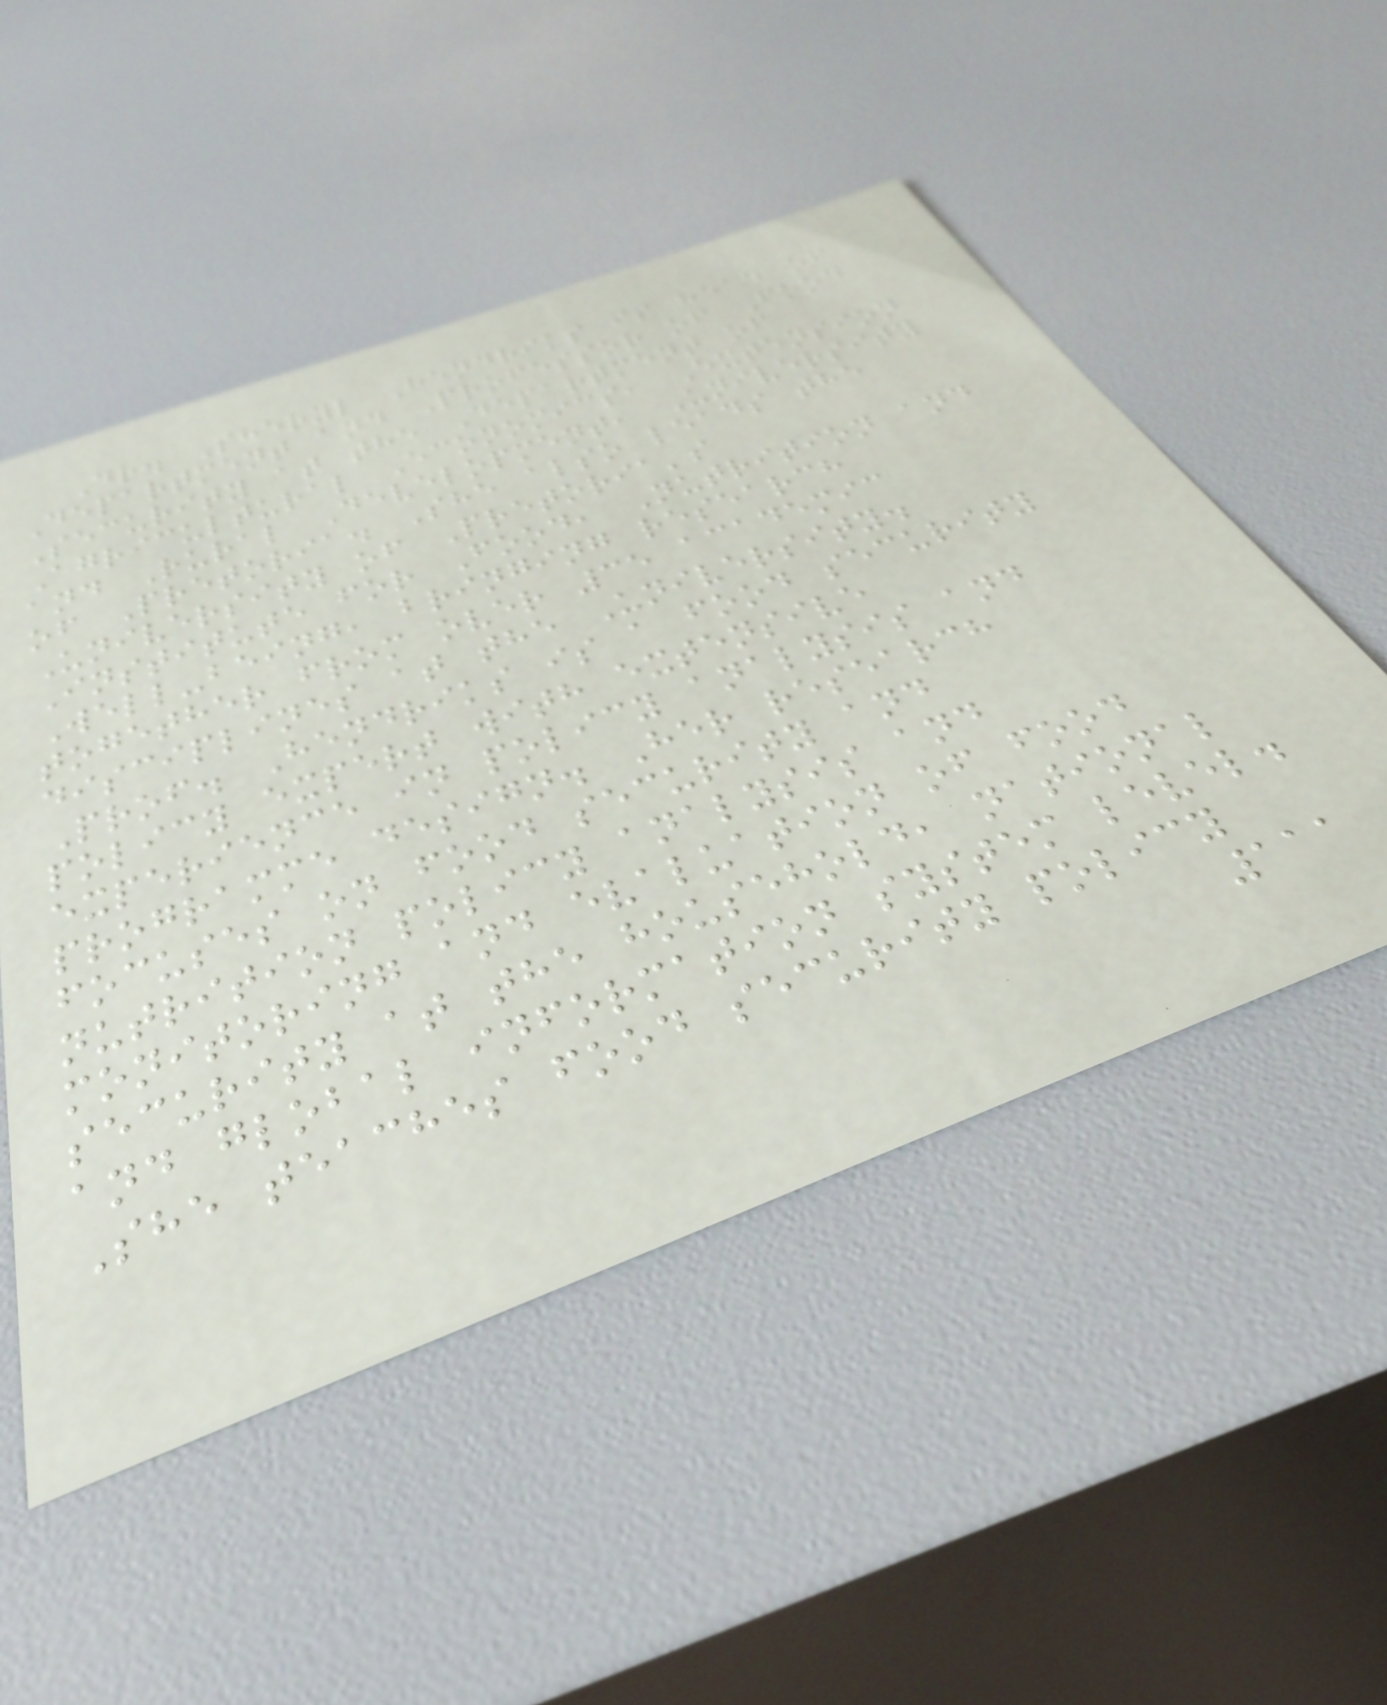Dr. Sheryl Hendriks is head of
Department and Professor of Food
Security at the Department of
Agricultural Economics, Extension
and Rural Development, University
of Pretoria. She also leads the
University of Pretoria's
Institute for Food, Nutrition and
Well-being, bringing research
together from over 35 academic
disciplines at the University.
Prof. Hendriks is a food security
policy expert with extensive
experience in policy analysis and
programme design. Her research
focuses on food security and
nutrition policy analysis and
monitoring and evaluation of food
security at the household, national
and global information system level.
She teaches food security policy
111
